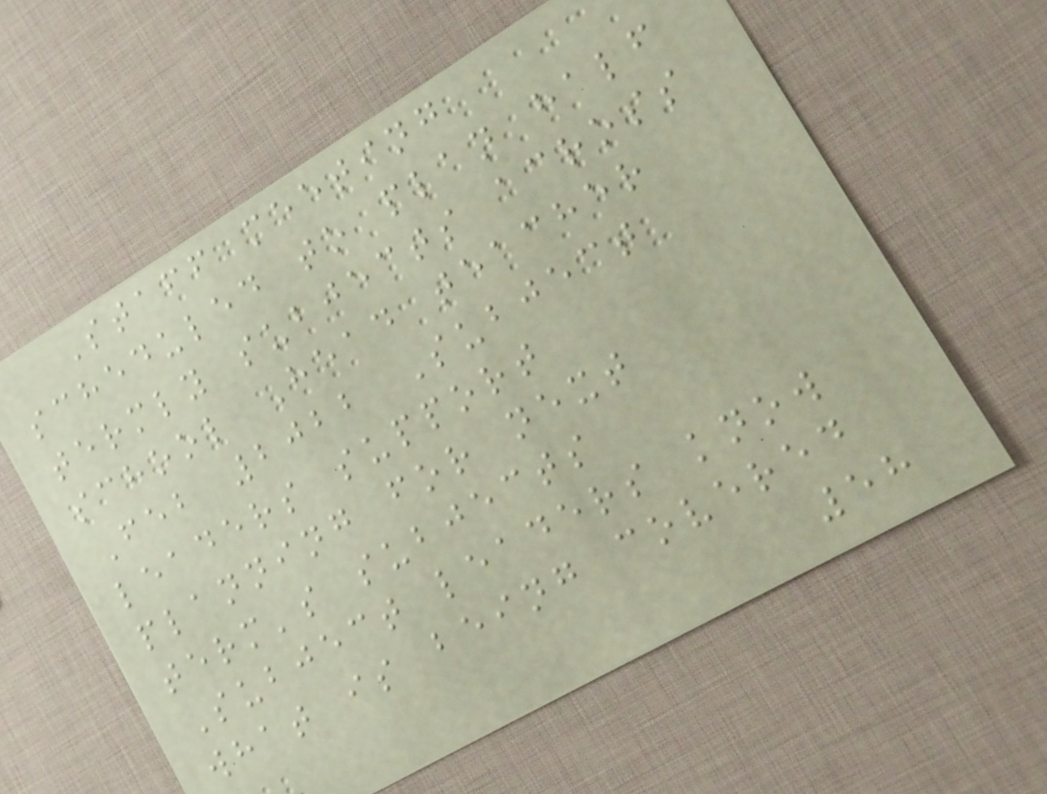Staff meeting
scheduled to plan half
termly subjects across
school Head teacher
Feb 2022 Subject
leaders support
planning for next
term's subjects
Subject leaders know
what is being covered
58
